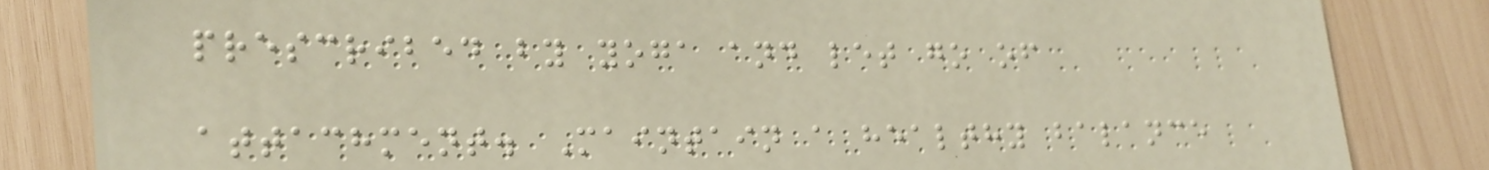prescribed by yoga and let go of
attachment. Maintain a healthy balance
